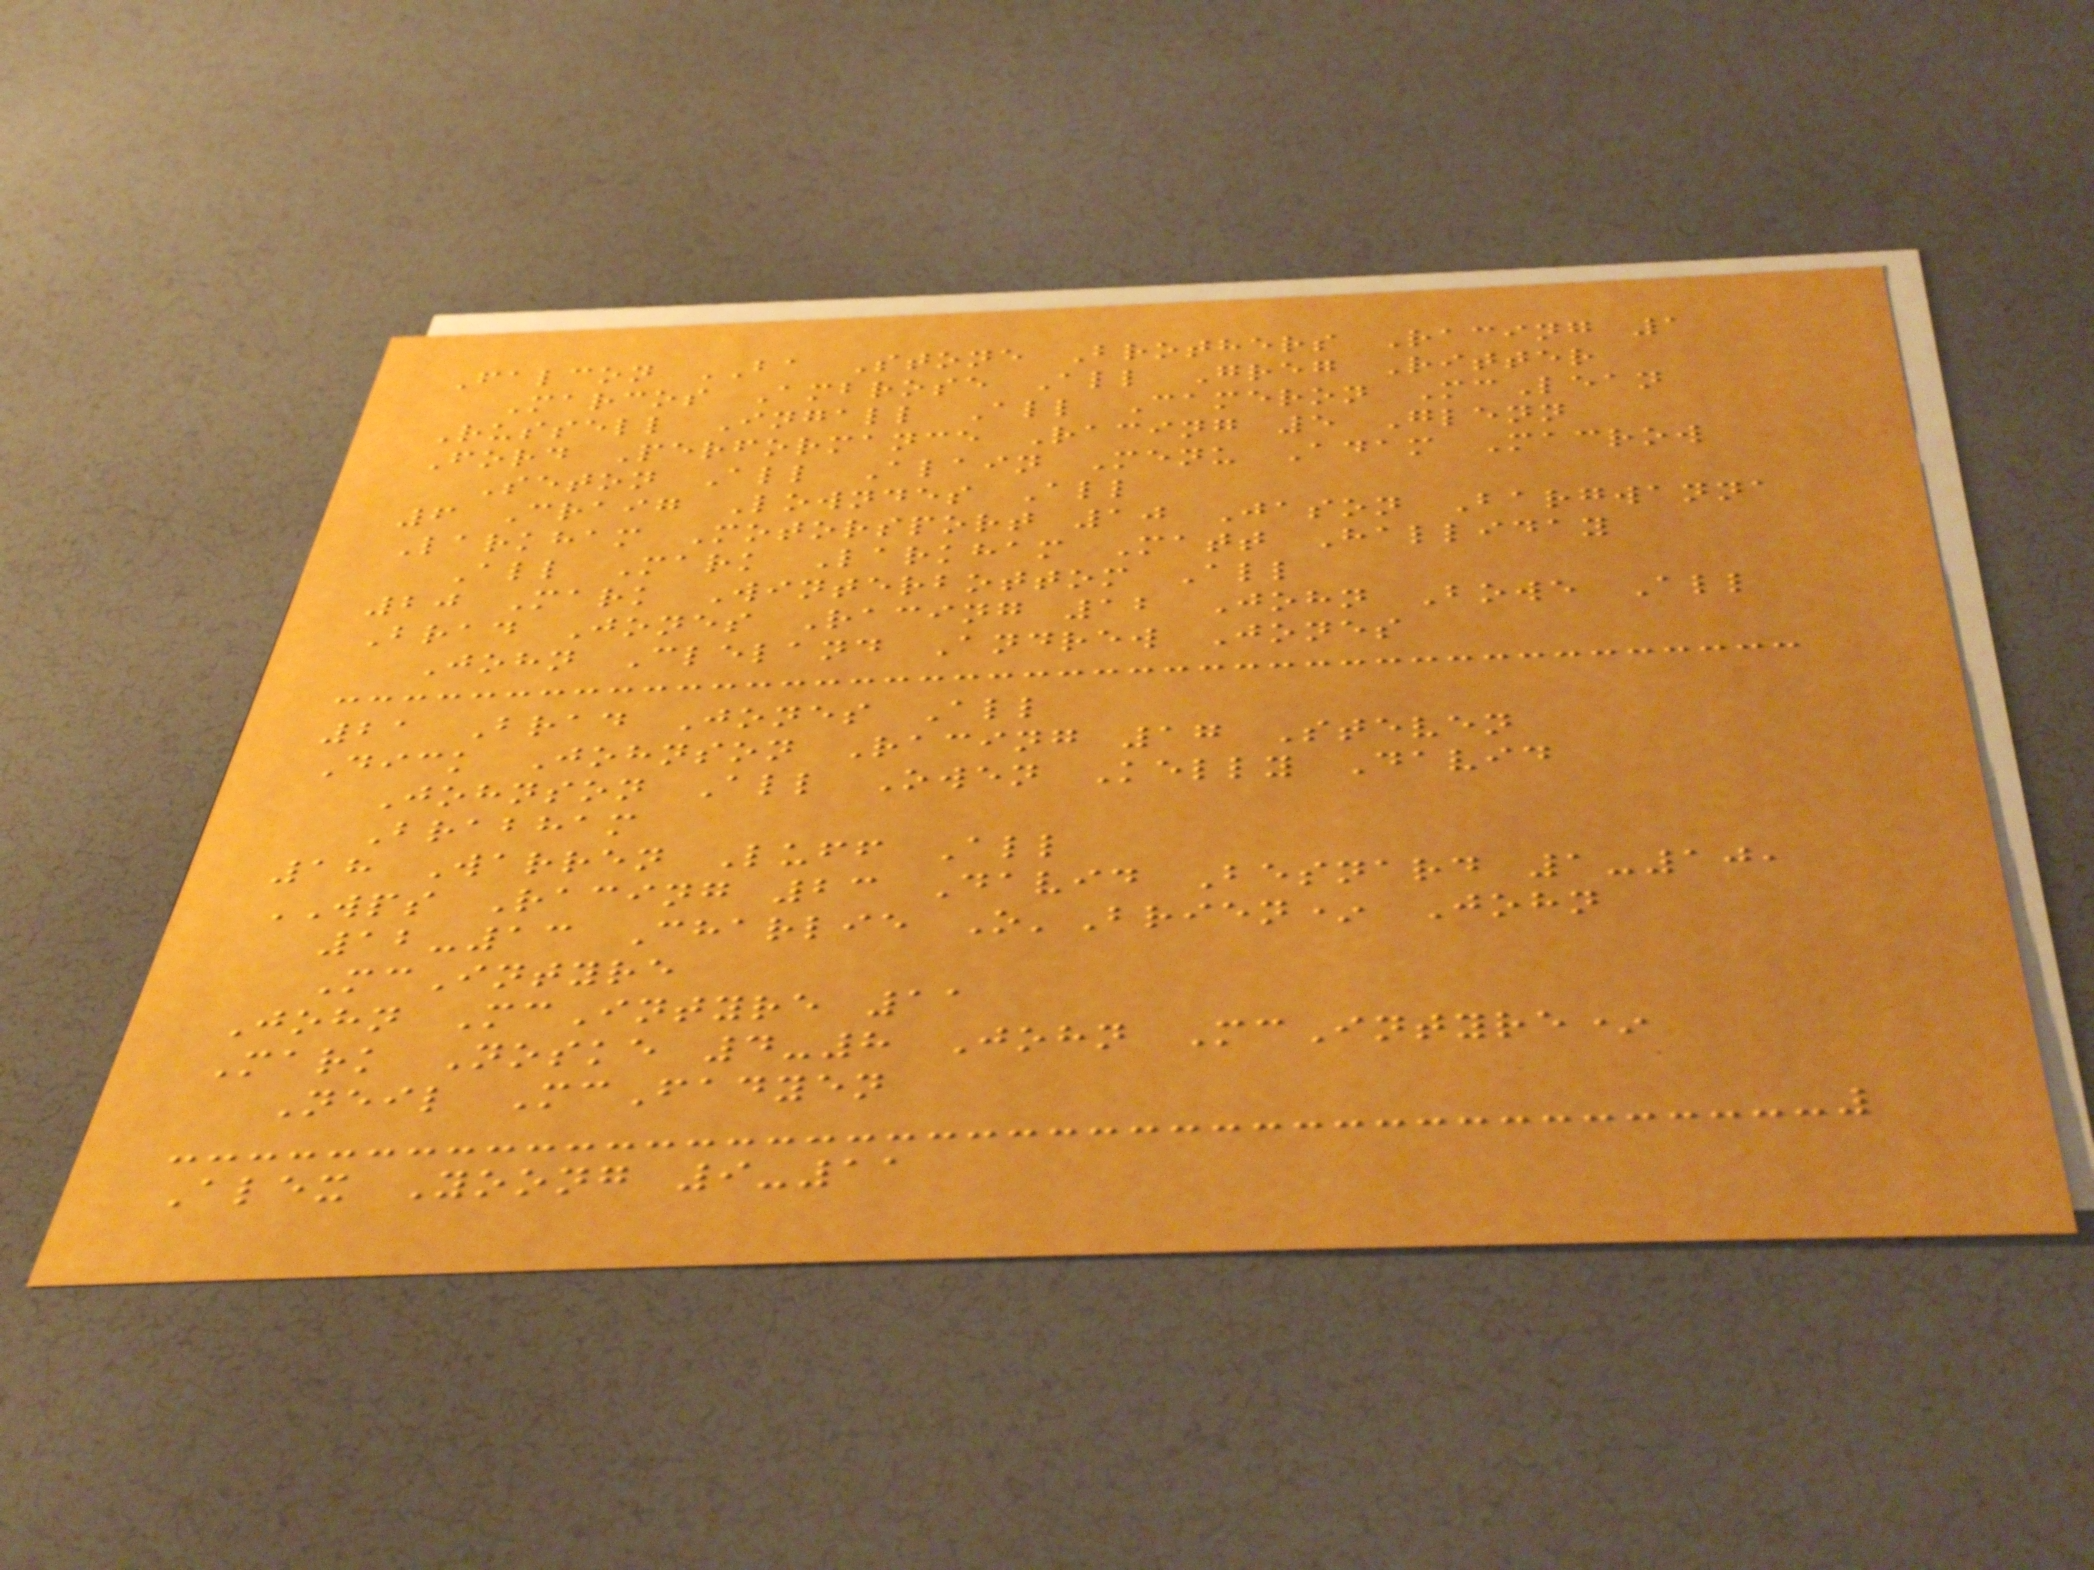Falcon BA Stone Brothers Racing 1
Marcos Ambrose All Greg Ritter
Russell Ingall All Cameron McLean
Ford Performance Racing 5 Glenn
Seton All Alain Menu Adam Macrow
6 Craig Lowndes All
Larkham Motorsport 10 Jason Bargwanna
All Mark Larkham Matt Halliday
20 Mark Winterbottom All
Brad Jones Racing 12 John Bowe All
John Cleland Andrew Jones
21 Brad Jones All
Dick Johnson Racing 17 Steven
Johnson All Owen Kelly David
Brabham
18 Warren Luff All
WPS Racing 23 David Besnard 1-10,
12-13 Charlie O'Brien* John
McIntyre
John McIntyre 11
Mark Noske 4-8 John McIntyre*
Neil McFadyen
Alex Yoong 9-11
